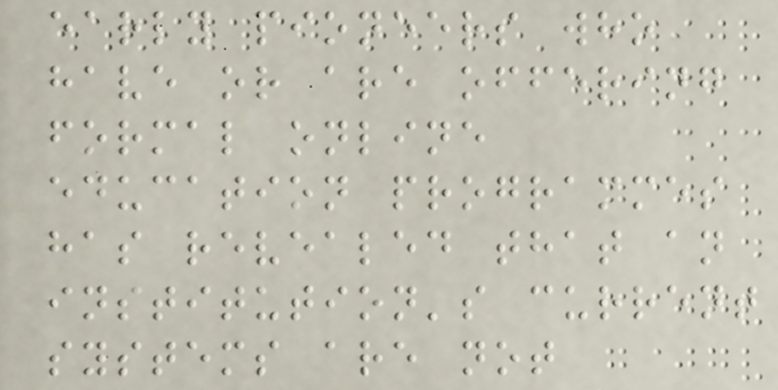early pioneers who
have or are offering
formal online
education programmes
has revealed that an
institution's current
systems are not
